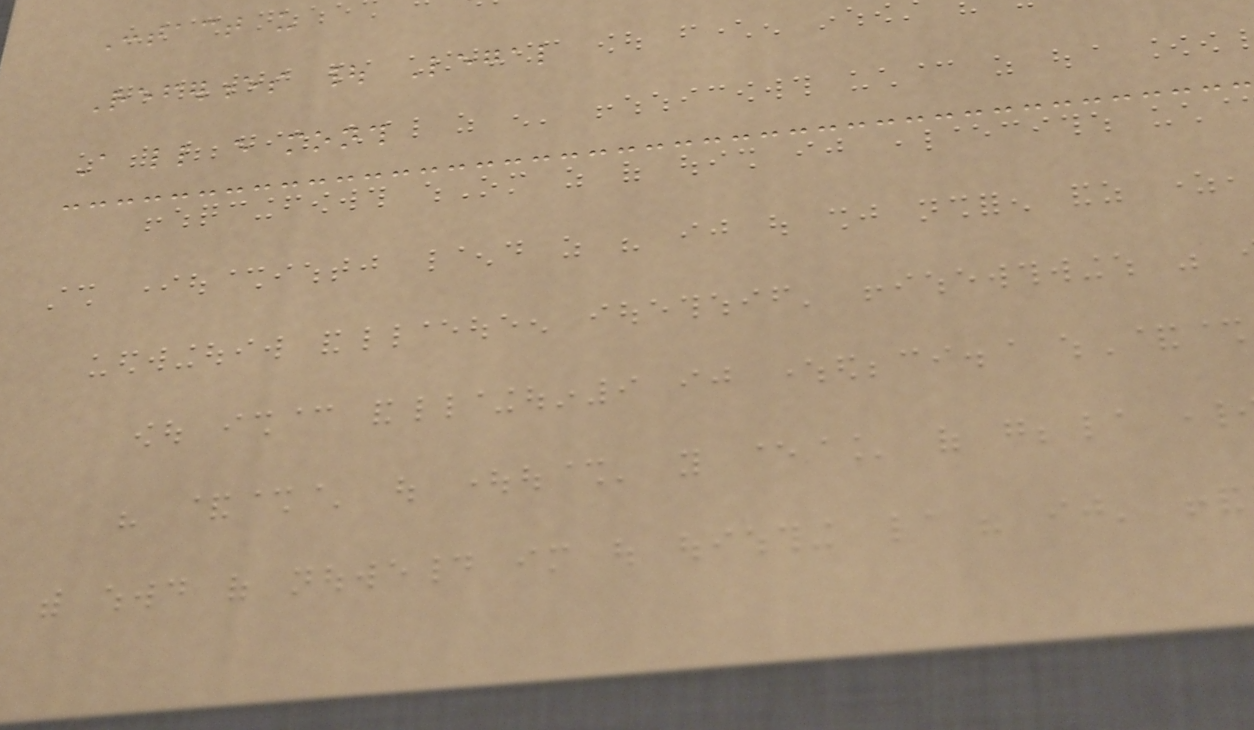Contact us
References | Legal
A little every month
